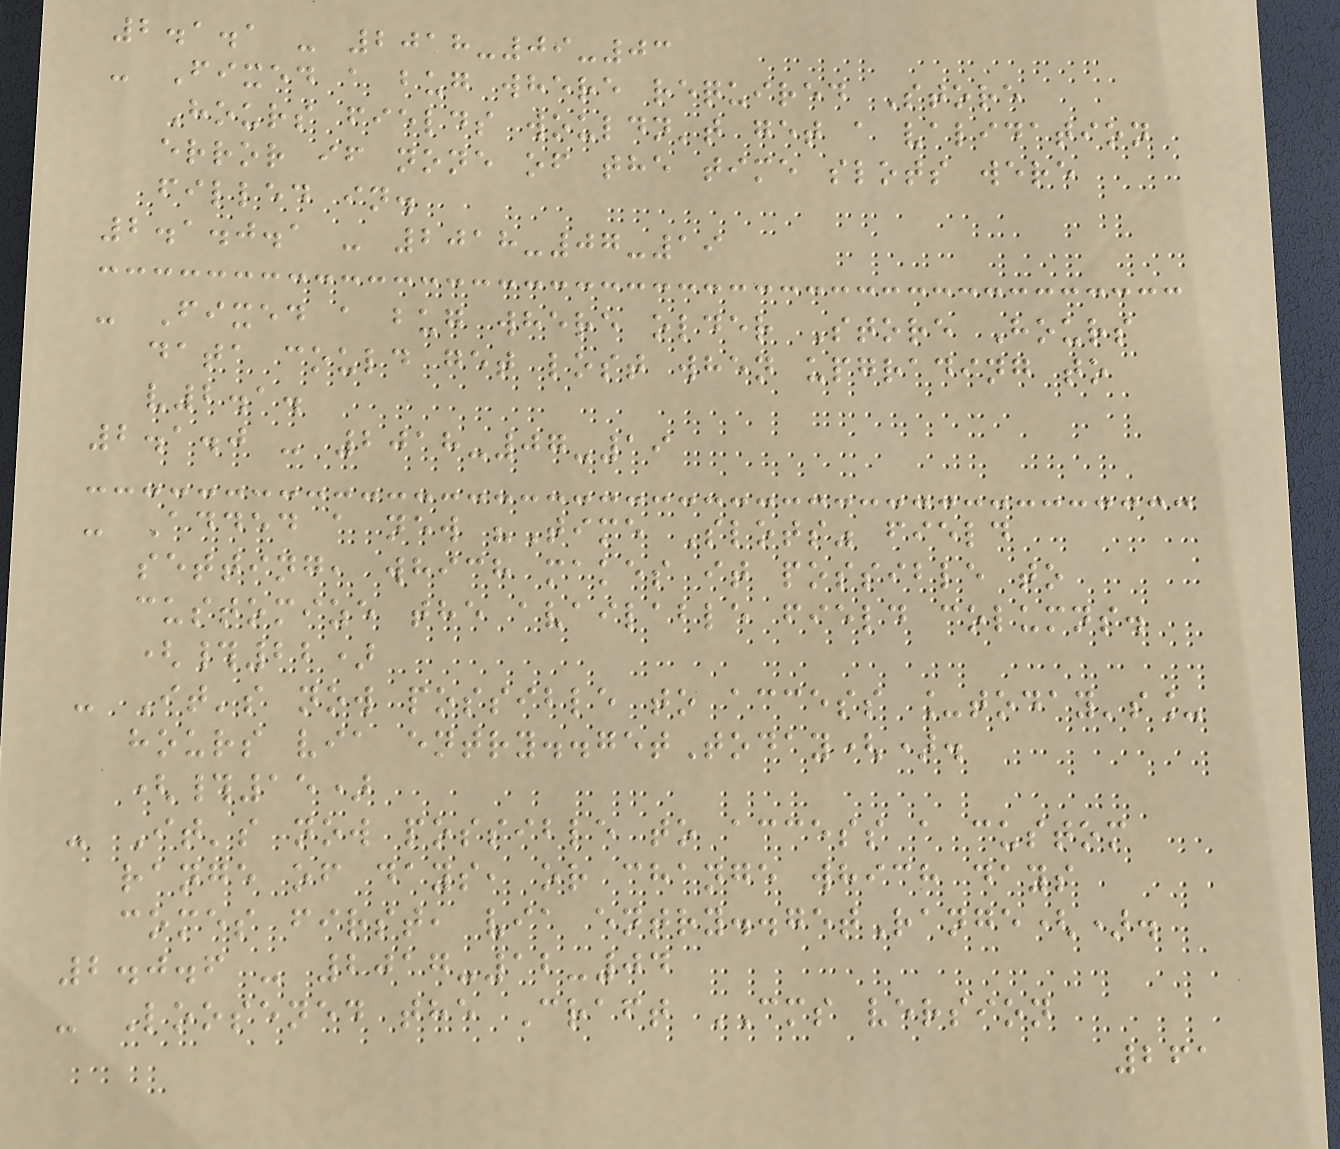2.1.1 - 2018-09-03
- Fixed a bug where required Store
Hours fields wouldn't get a validation
error if none of the time slots were
filled in.
2.1.0.1 - 2018-07-19
- Fixed a bug where older Store Hours
data could get lost when upgrading to
v2.1.
2.1.0 - 2018-07-19
- Added a new "Time Slots" field
setting, which makes it possible to
customize the available field columns.
(#22)
- It's now possible to access _today's_
hours via entry..getToday().
(#15)
- It's now possible to access a custom
range of days, or change which days
comes first, via entry..getRange().
2.0.6 - 2017-12-04
- Loosened the Craft CMS version
261
